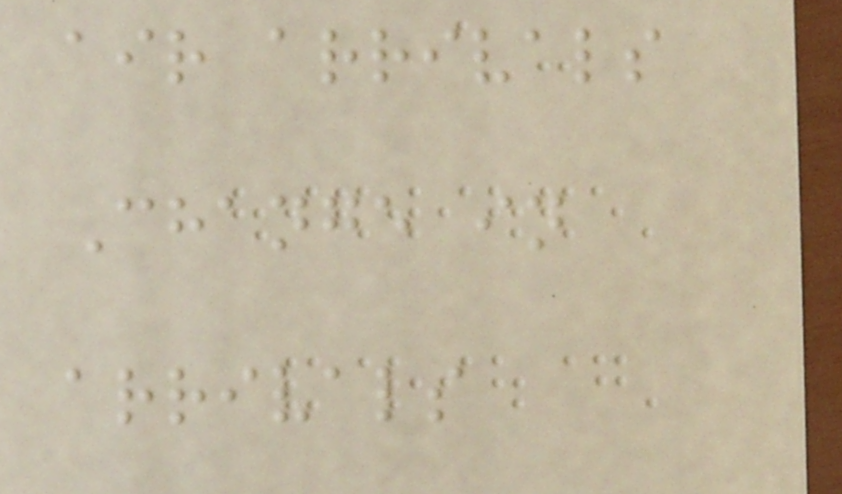air arrivals
Change in
arrivals
